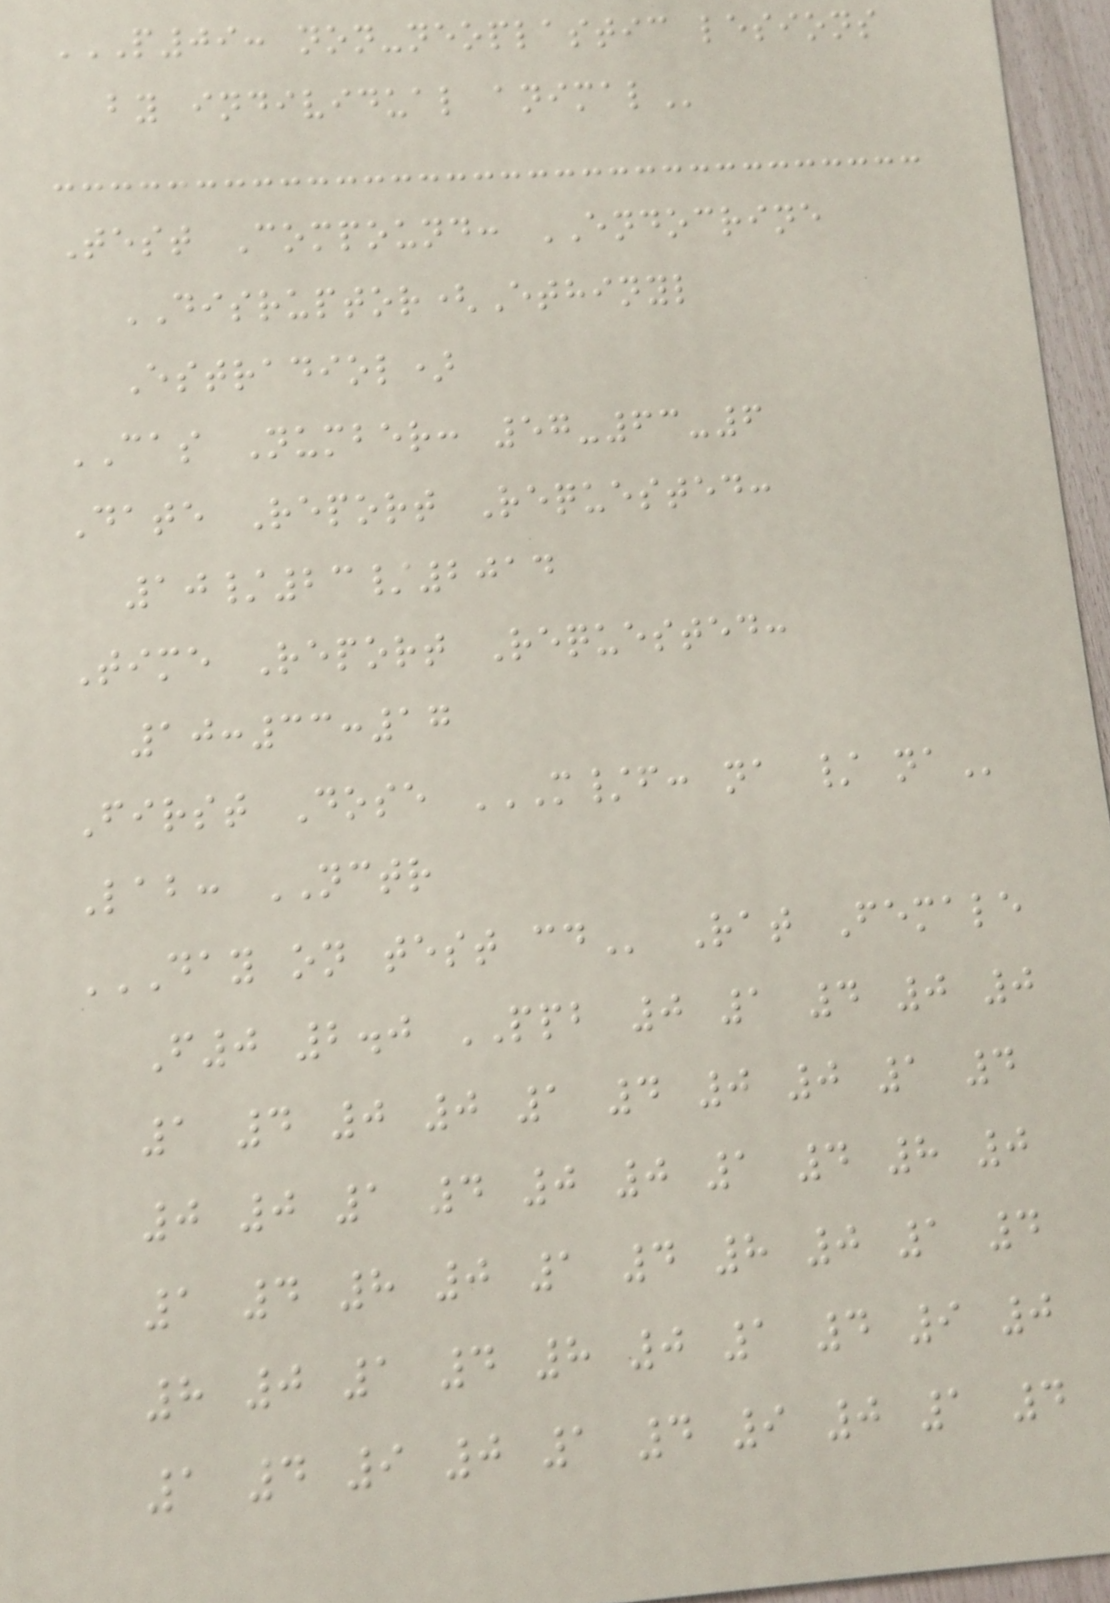P09: NON-NEOPLASTIC LESIONS
BY INDIVIDUAL ANIMAL
Test Compound: ENDOCRINE
DISRUPTOR(Ethinyl
Estradiol)
CAS Number: 57-63-6
Date Report Requested:
10/23/2014
Time Report Requested:
10:33:17
First Dose M/F: NA / NA
Lab: NCTR
DAY ON TEST CD Rat Female
F0 2.0 PPB 0 1 4 0 0
1 4 0 0 1 4 0 0 1 4
0 0 1 4 0 0 1 4 8 0
1 4 8 0 1 4 8 0 1 4
8 0 1 4 8 0 1 4 9 0
1 4 9 0 1 4 9 0 1 4
